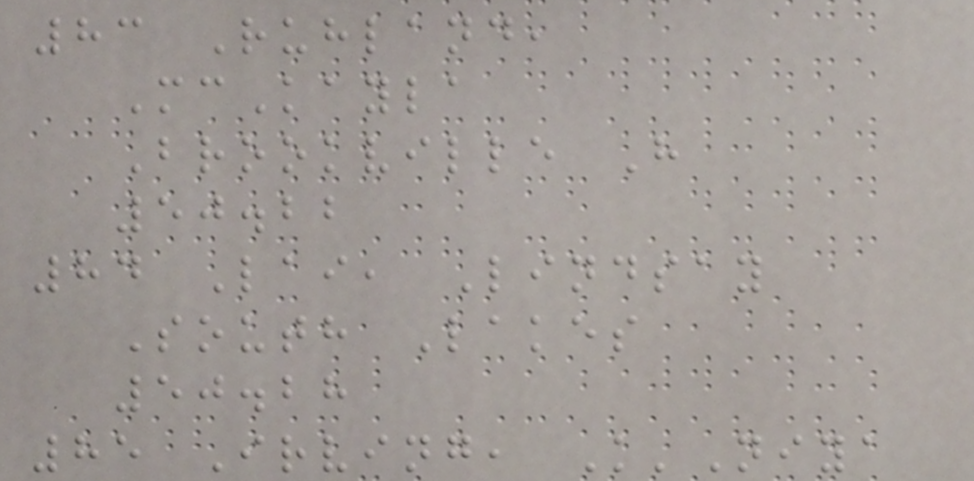83 Ruhland,
McKayla
Brookville H
50.22
84 Lai, Lindsay
South Lakes
50.28
85 Irving, K'Niya
